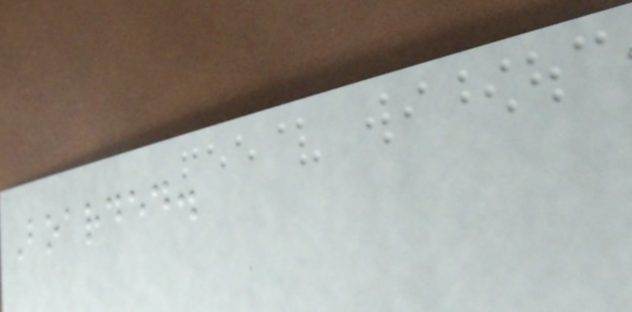Boarded.
